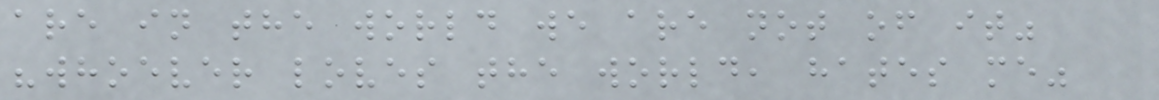are in the world we are not of it"
"whoever loves the world, hates me"
